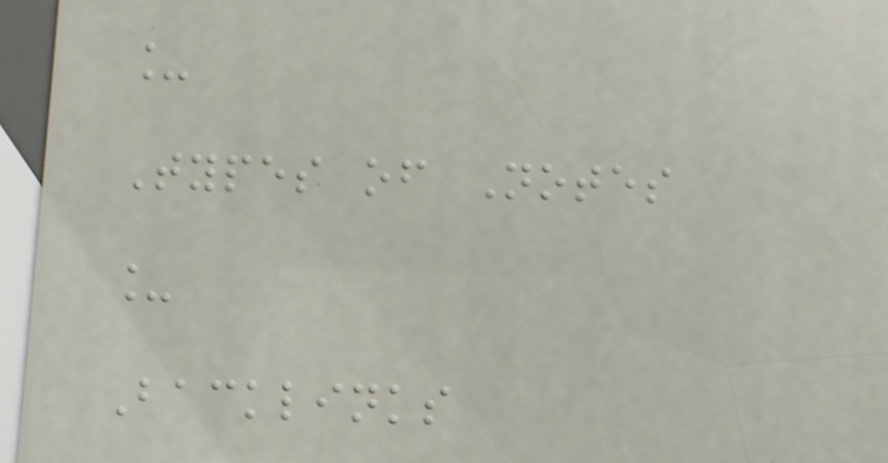_
Types of Notes
_
Backlinks
